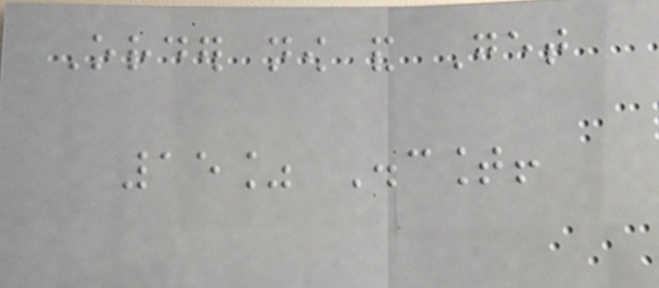Order now and Get
15% Discount!
